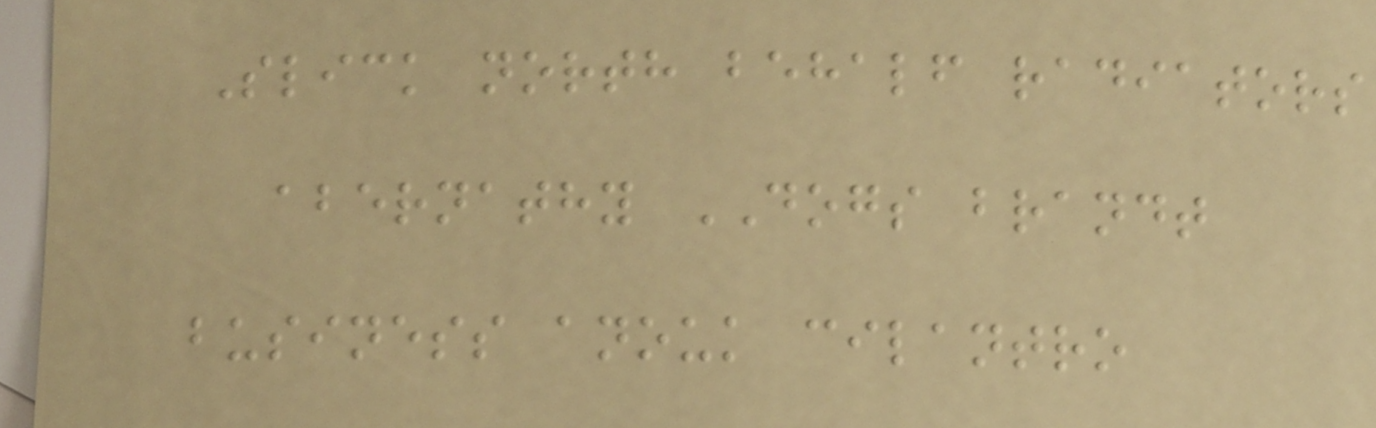Slick north behalf radiators
abernathy DOGS brandt
business anouk cilantro
